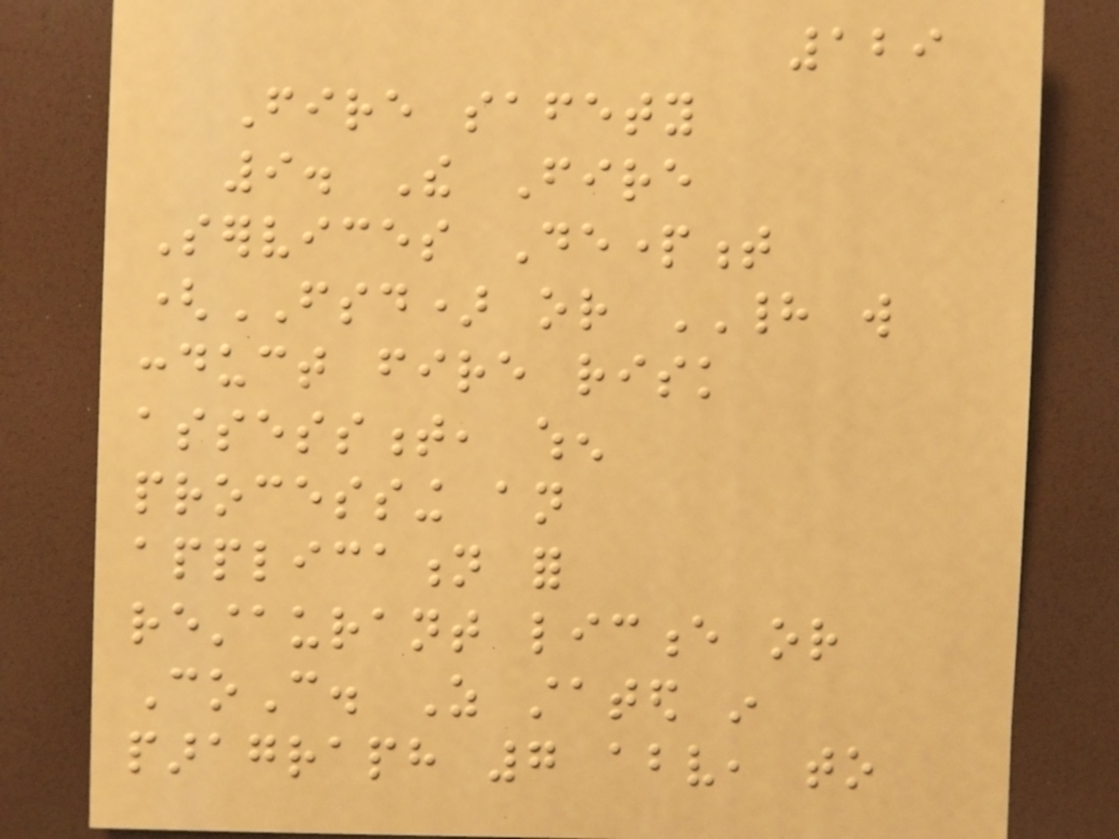129
Fire safety
9. The Fire
Services Department
(FSD) or HAD will
conduct fire risk
assessment, when
processing an
application for
restaurant licence or
CoC. As stated in
paragraph 7 above, to
